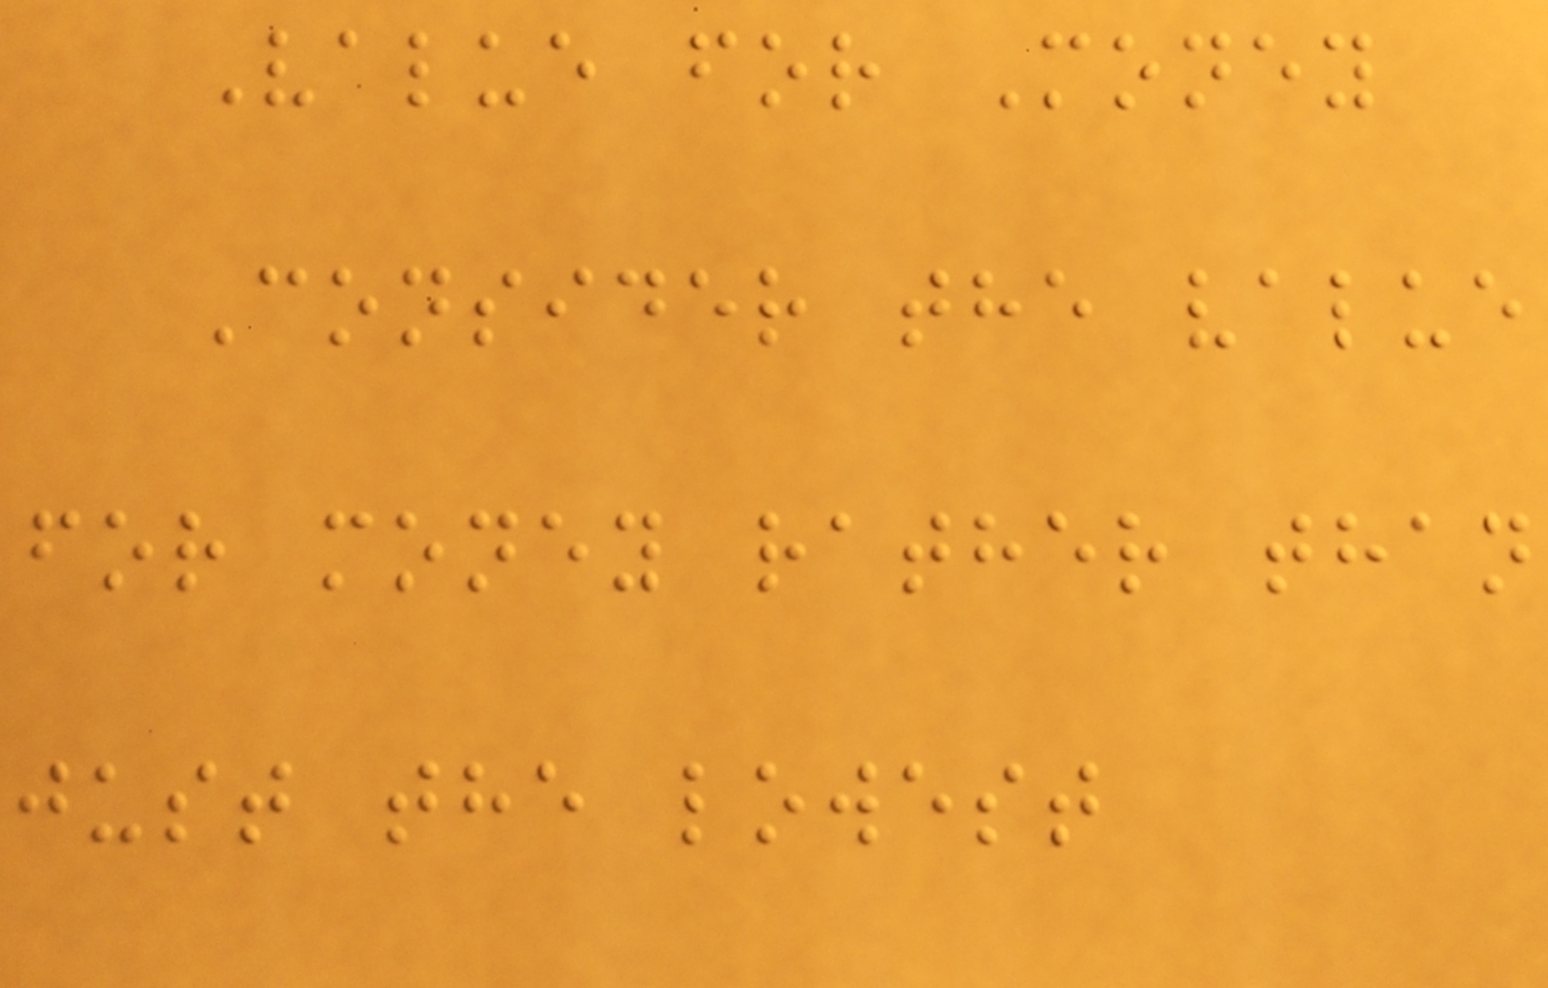Value for Money
Consider the value
for money rather than
just the lowest
